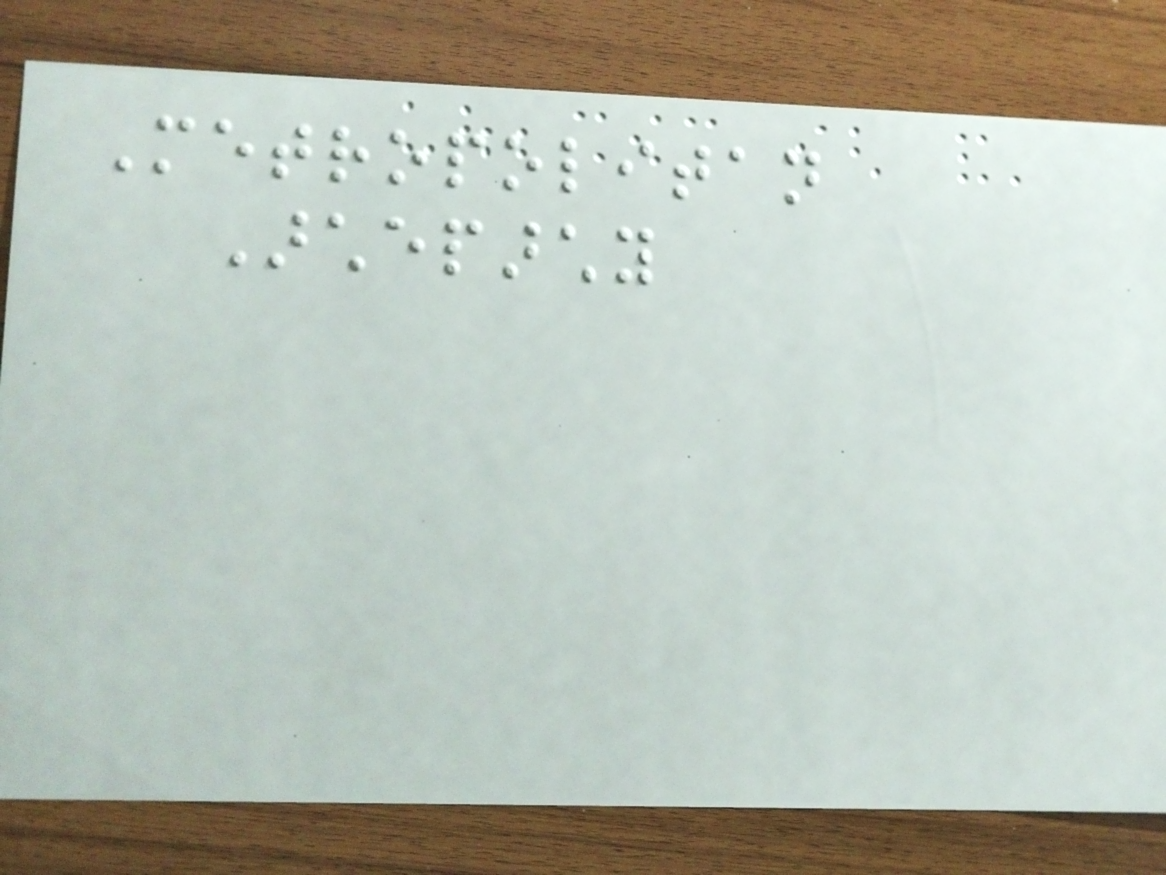Metropolitan
Archeparchy
